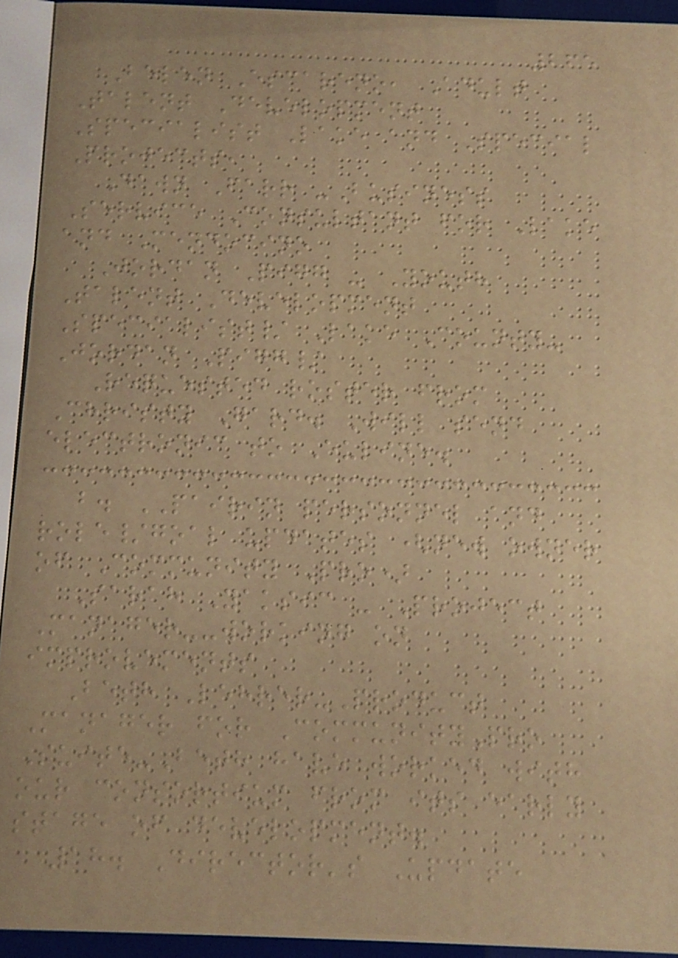265
Belen Escareno, Adult
Talent Development
Specialist Lake and Special
Projects,
Dawn Farr -Business
Service Consultant for Lake
and Mendocino
Jordan Pigg - Youth
Talent Development
Specialist/ Lake County-
Jordan Pigg/
Requested roster from
Christy Gard. Will send
electronic to Euline.
b. PAIRIN personnel and
role/goal updates (new owner
of Community Pro)
Sarah Yaksic - Project
Manager--working on
improvements
Beth Lehrer-Product
Manager for CommunityPro
Suite-Beth have worked with
our consortium from its early
stage of development.
18. Director's Update
